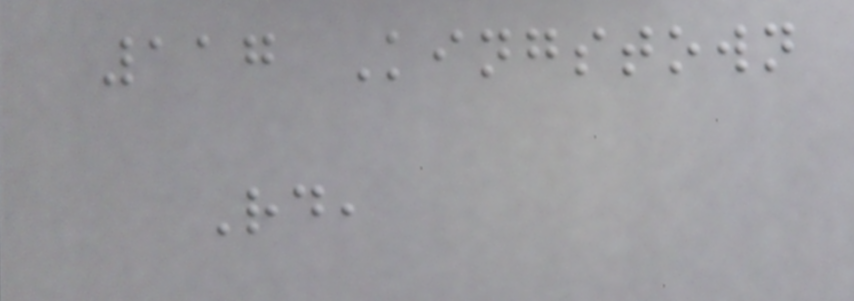117 Kingstown
Rd,
